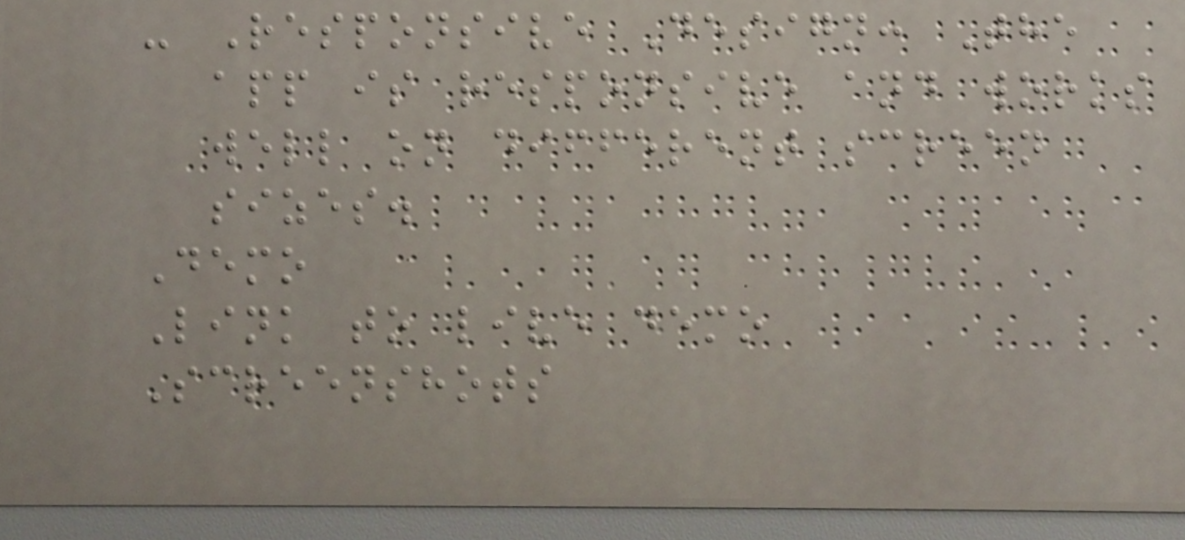- Responsive Design: The
app is responsive and works
well on different screen
sizes.
Demo
Link to live demo
Screenshots
